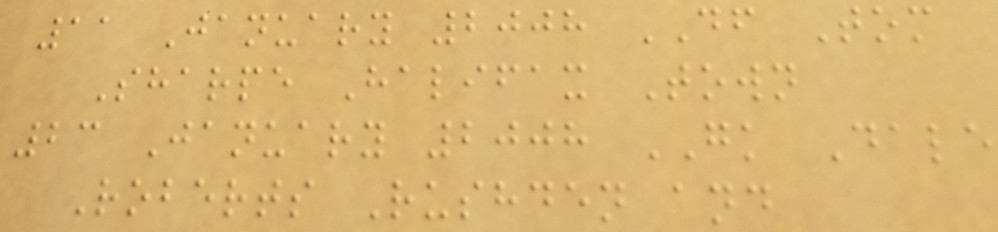11 January 2008 DF Tom
Sharpe Halifax Town
23 January 2008 GK Dale
Roberts Rushden and
